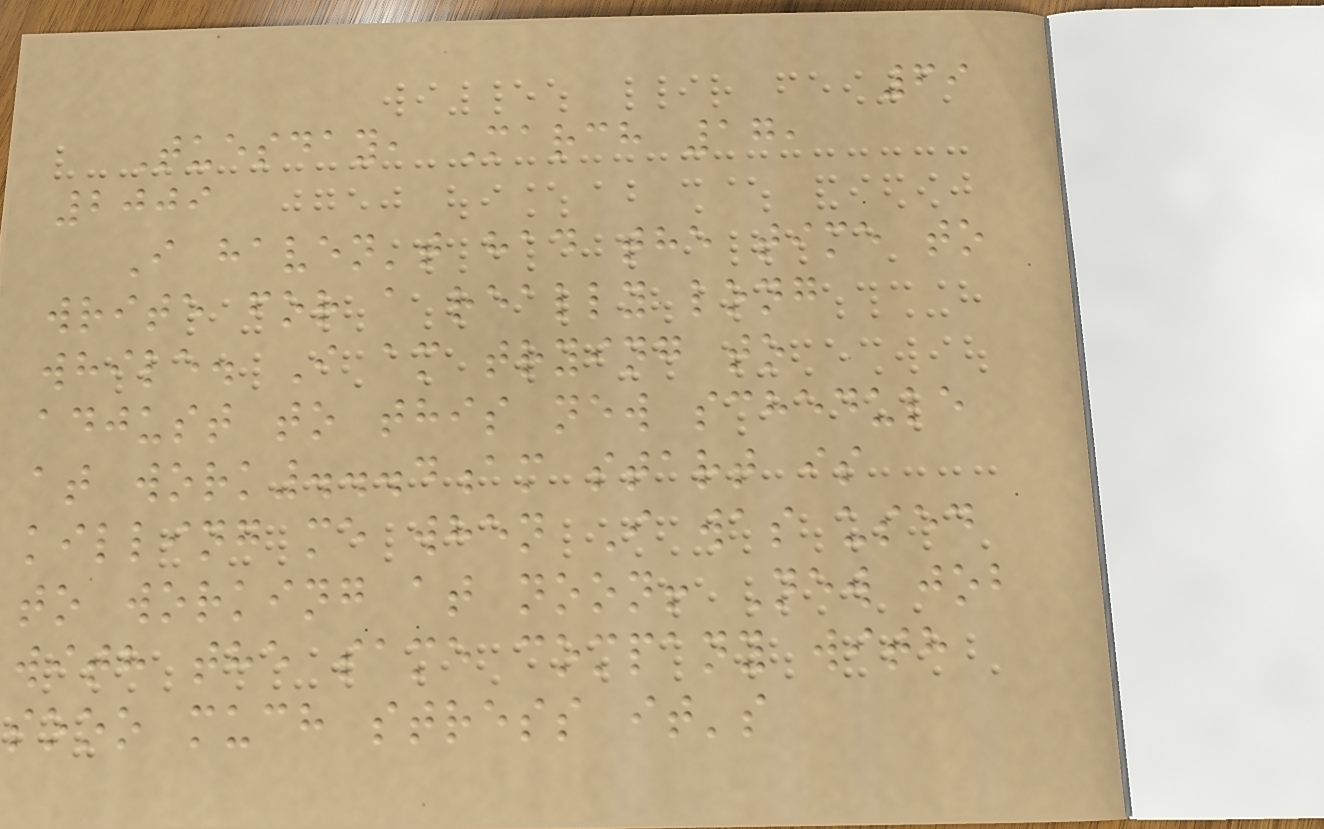69
Tuesday, March 17,
2009
I haven't had the time to
write for a really long
while. I am trying to
adjust to this new schedule
at work...4am start is
killing me when I was used
to working at noon! New job
with the same company with
sooo much stress it's
